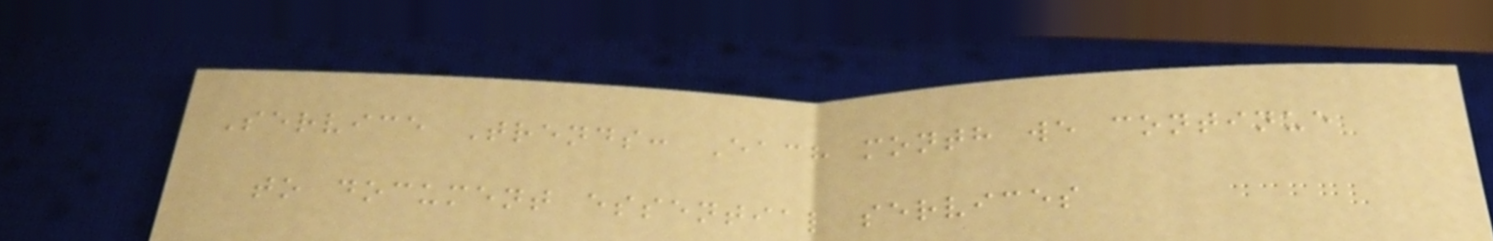Service Trends: Each month we continue
to document essential services
